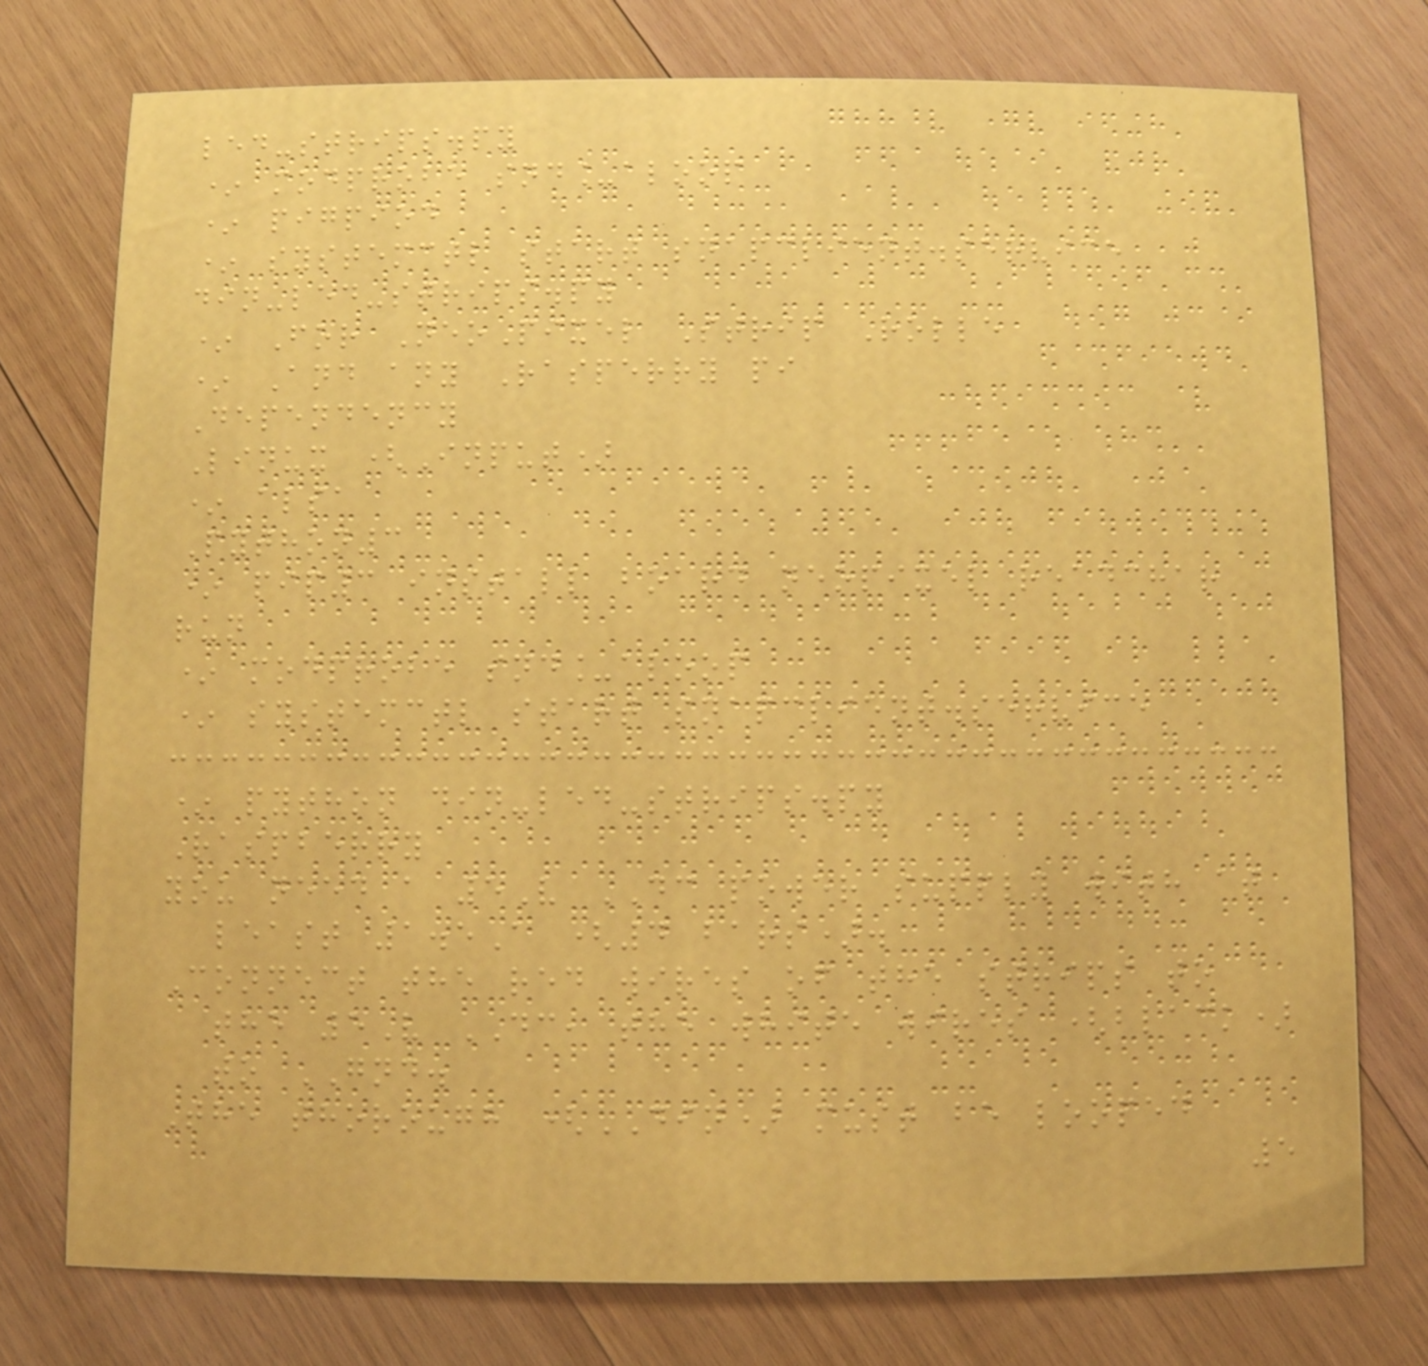led-strips.py
* modprobe snd_aloop
* pigpiod
* systemctl start snapclient.service
din-led-strips.py
* For NeoPixel Strip Rolle
* And any Rasperry pi
Dependency
Linux (Input)
* alsa
Python3
* pip3 install board neopixel readchar
run
* modprobe snd_aloop
* systemctl start snapclient.service
* python din-led-strips.py
Raspberry
you need a 5V DC power supply with at
least 1.5A (4 bars).
Connect the red wires of the strips to
the 5V DC, the white wires (black)
to GND.
The thorough (DIN) must be looped
5
